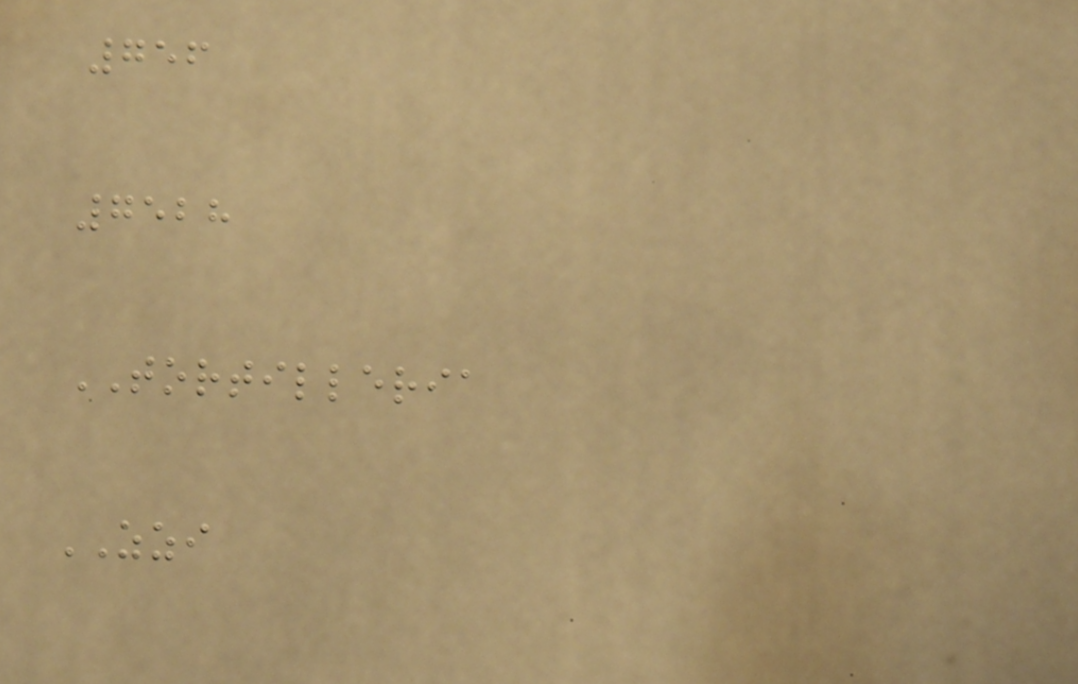756
7528
TORTILLERIA
ZZI
